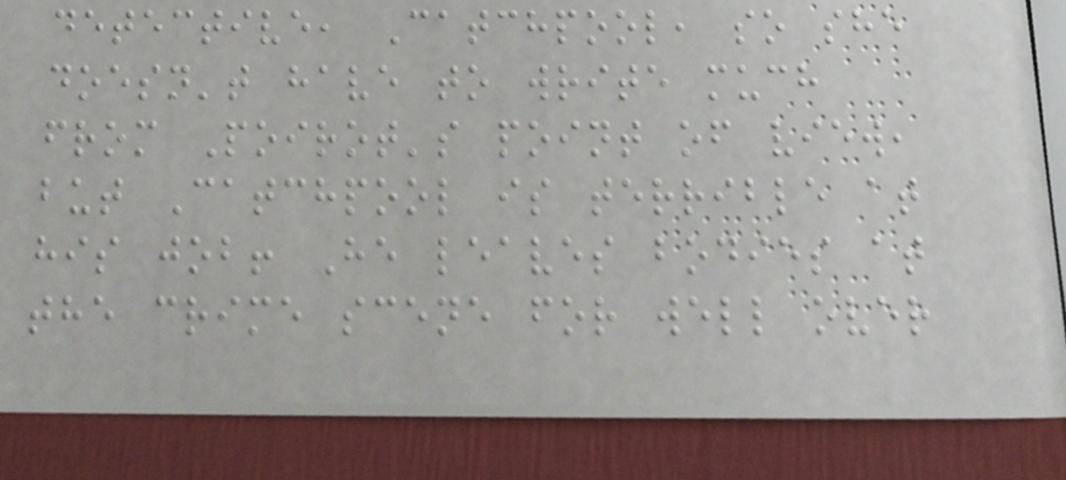detective, Catchpool, so she
doesn't have to write much
from Poirot's point of view,
but Catchpool is terrible at
his job! He leaves bodies at
the crime scene for well over
